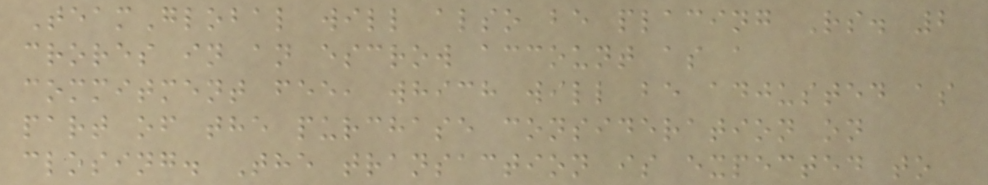TeamGlobal will also be placing Rs. 2
crores in an escrow account as a
commitment fee, which will be adjusted as
part of the purchase consideration on
closing. The transaction is expected to
